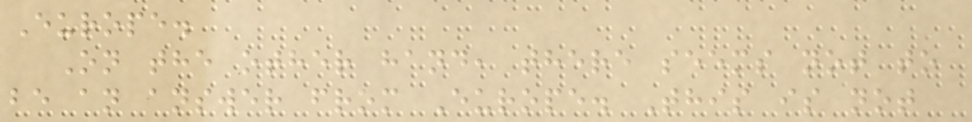Europe.
On the other hand, there seems not to
be an answer from Europe. This is not
